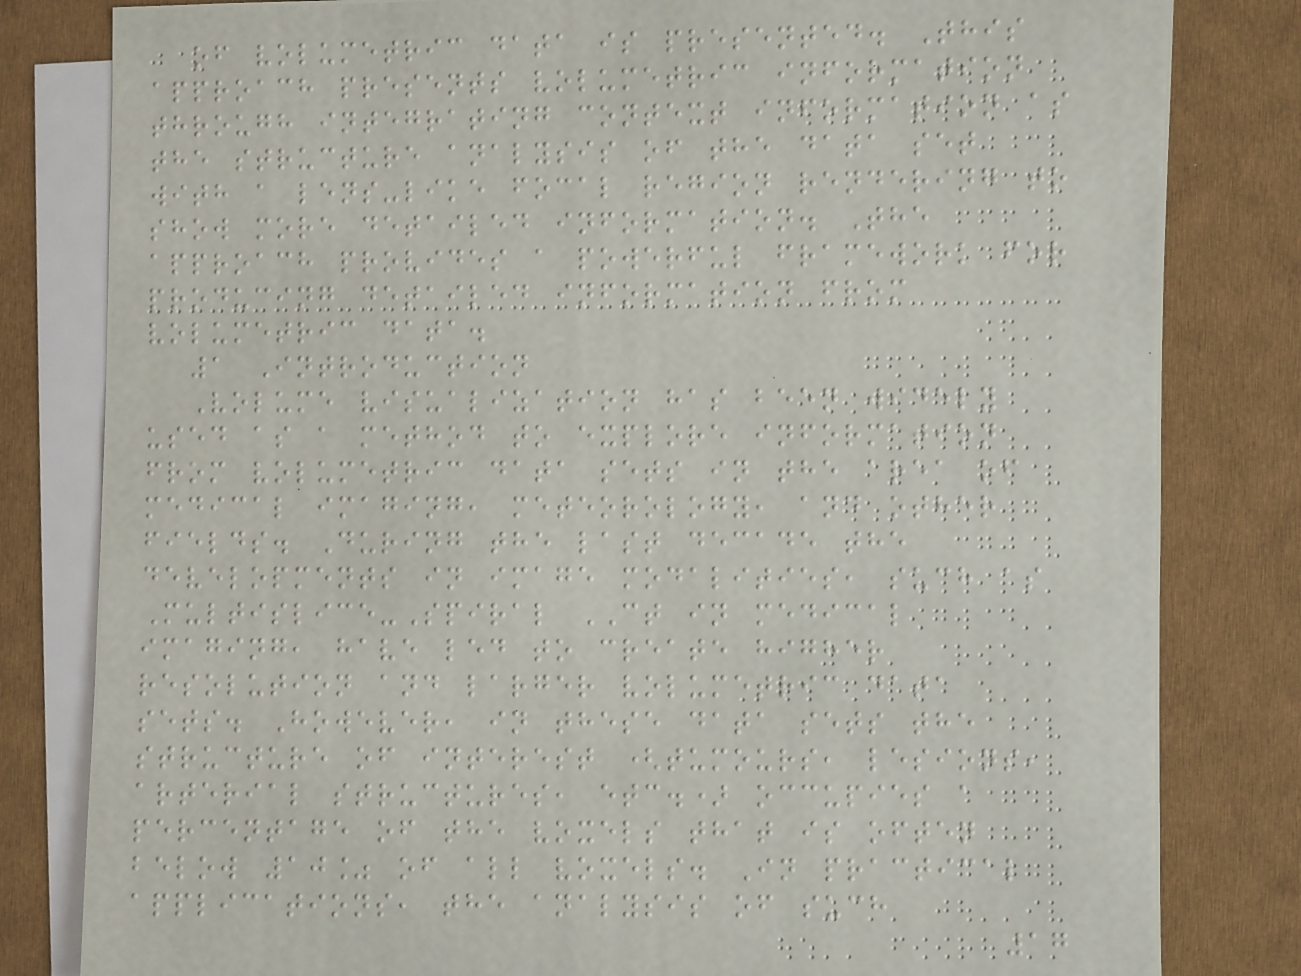of volumetric data is presented. This
approach presents volumetric information
through integrating context information as
the structure analysis of the data set
with a lens-like focal region rendering to
show more detailed information. The
approach provides a powerful framework for
producing detailed information from
volumetric data.
1 Introduction
Volume visualization has been widely
used as a method to explore information
from volumetric data sets in the area of
medical imaging, meteorology, and other
fields. During the last decade the
developments in image modalities, such as
Multislice-Spiral CT in medical
imaging, have led to create higher
resolution and larger volumetric data
sets. However, in these data sets the
structure of interest (tumours, lesions,
arterial structures, etc.) occupies a
percentage of the voxels that is often
below 10% of all voxels. In practical
applications, the analysis of such
17
